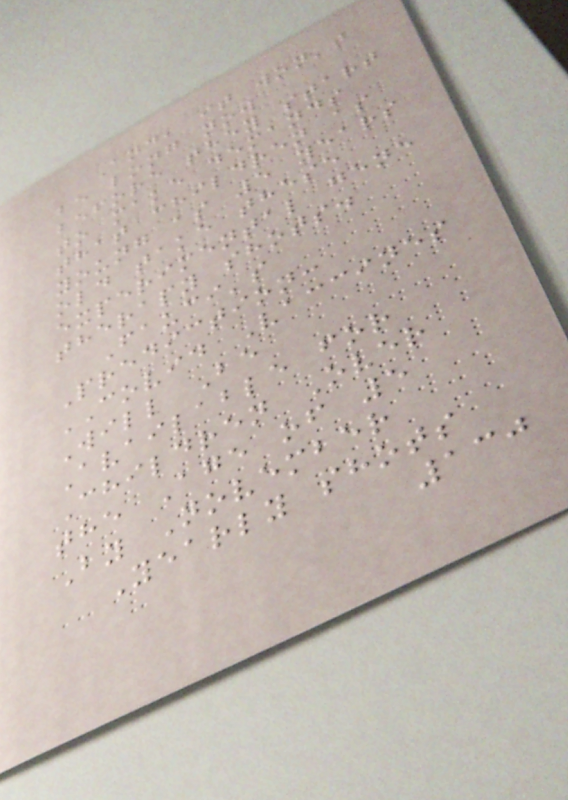And, it won't
be long now
before they start
to make demands
that children as
young as 5 years
old take these
experimental gene
therapy shots.
Fauci's
Prediction:
COVID Vaccines
Will Be
Available for
Children Over
the Age of 5
By November
Yearly shots
130
